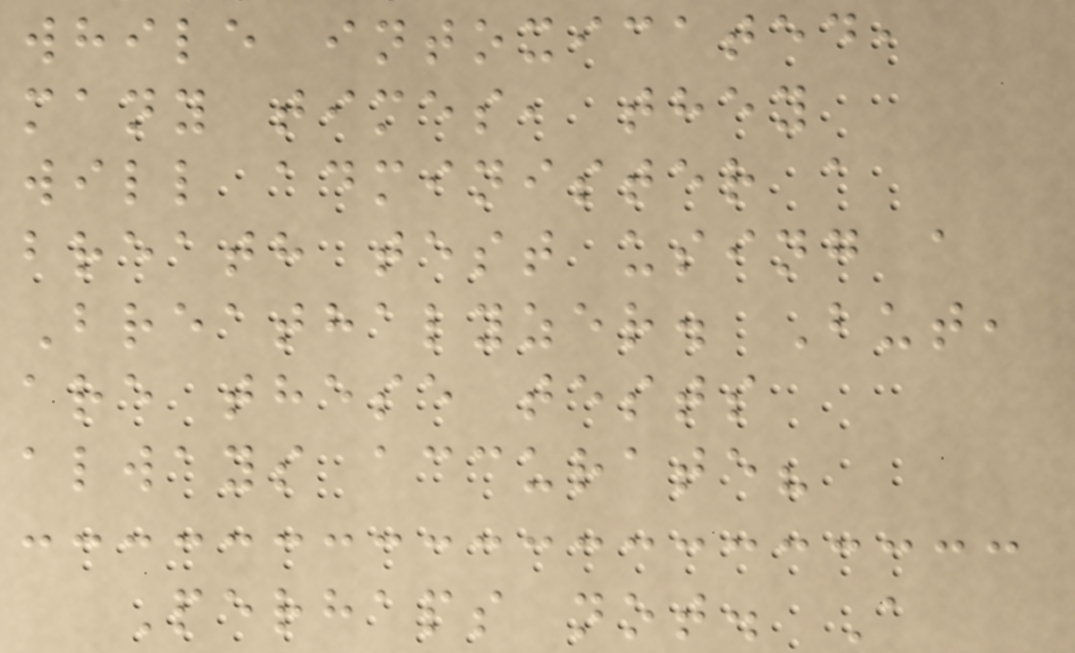while intoxicated,
many times, they
will administer a
breath test using a
Breathalyzer. But,
are these tests
always accurate?
Perhaps not. A
